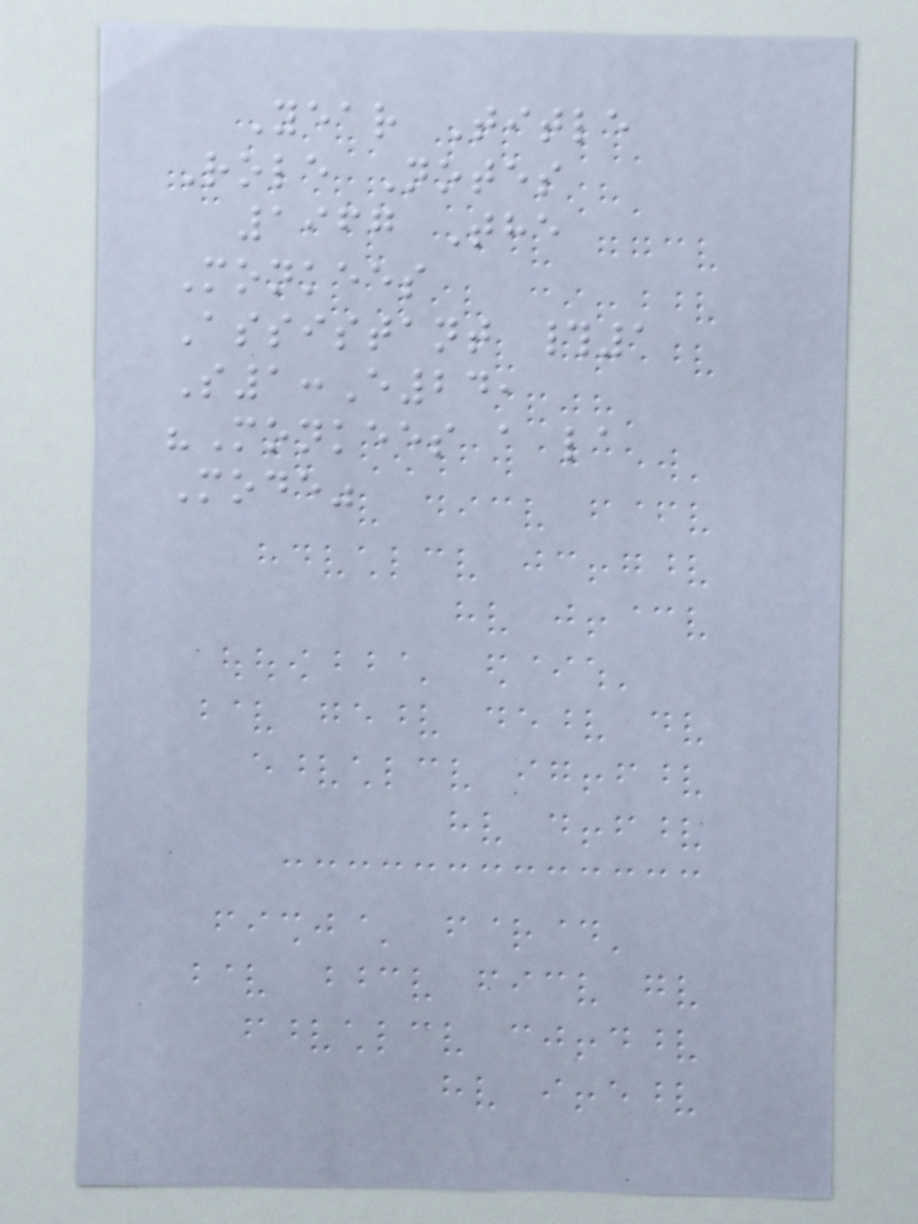Year Title
Role Notes
1967 The
Monkees
Assistant #1
S1:E24,
"Monkees a la
Mode"
